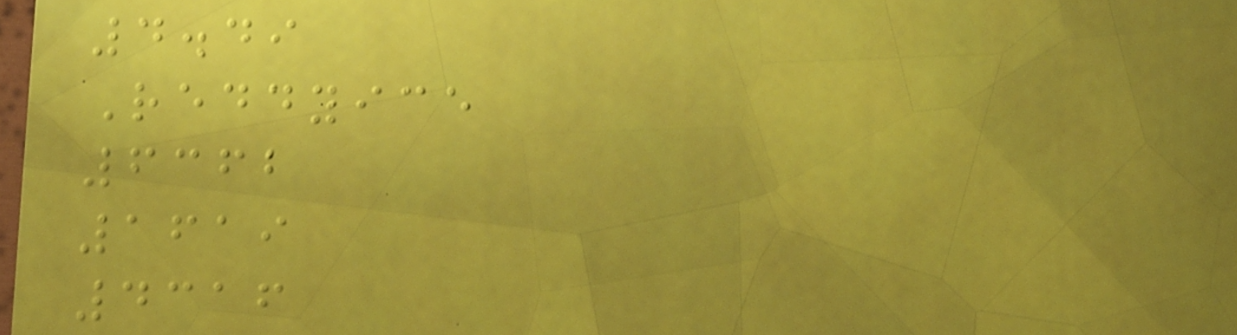4.49
Reddyice
6362
1619
4316
